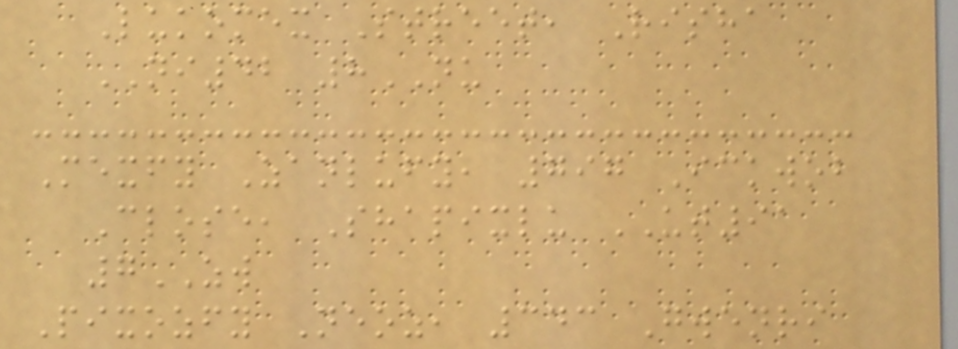Lukomex Street, Risha
NI42 8NU
Mexfy Zanlufy, 797 Ickwob
Close, Shapixlu UT91
7ZW
Pixozfy Neoz, 343 Gwenri
